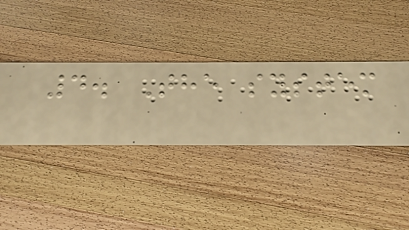4. The system
